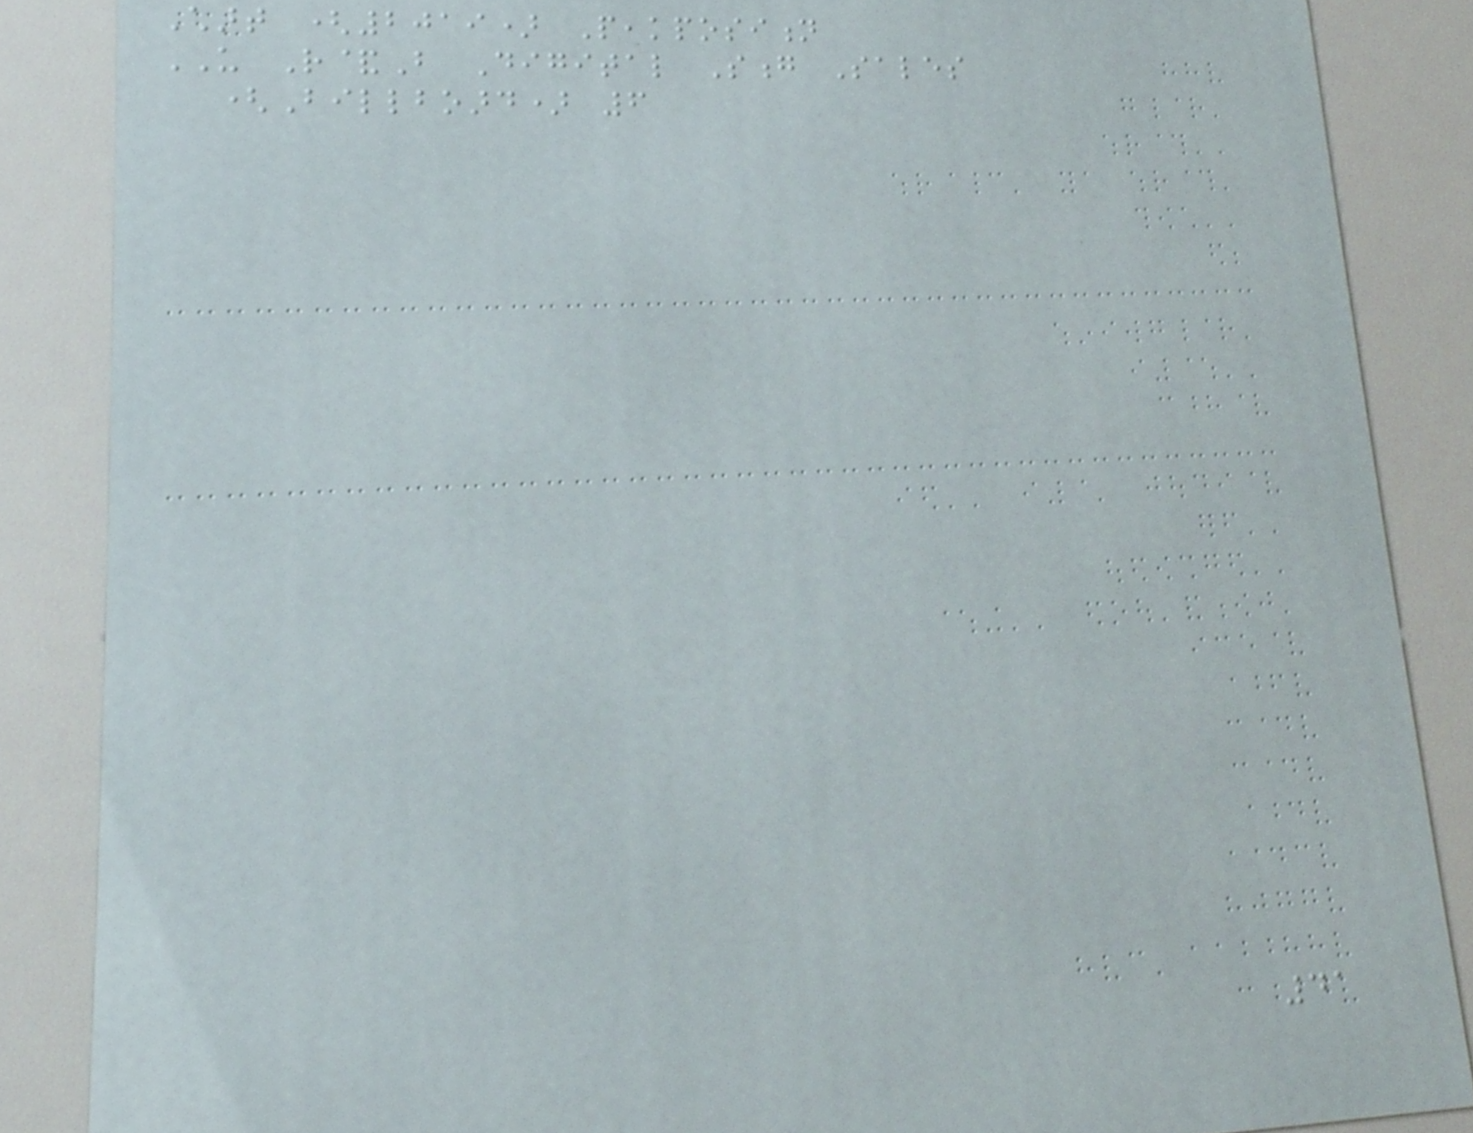Chart (2019) Peakposition
US R&B Digital Song Sales
(Billboard) 6
41
